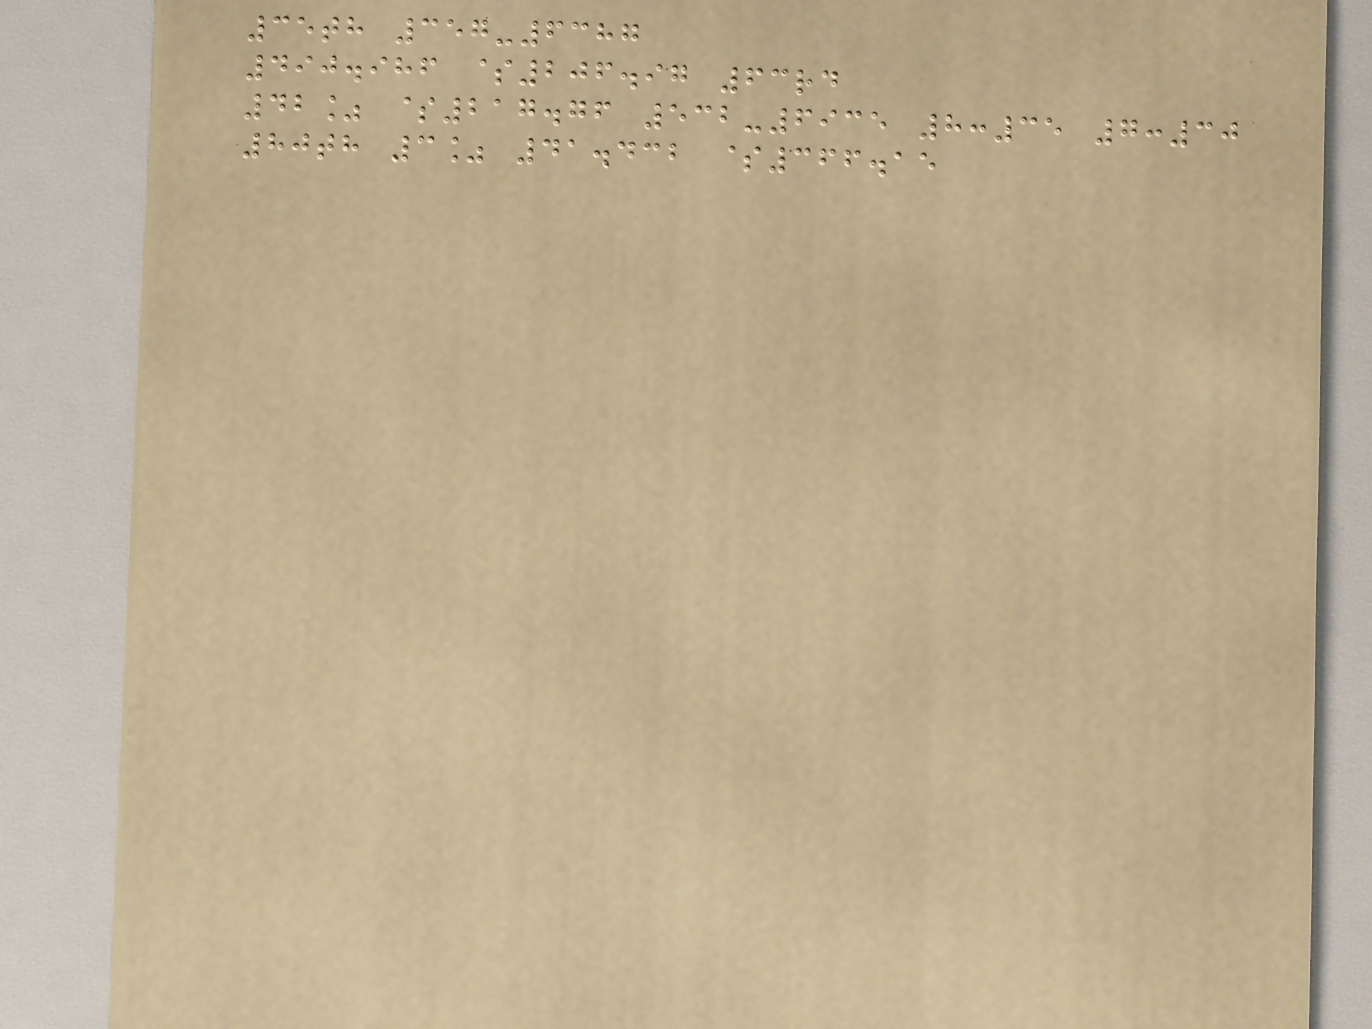35th 357-6387
490.986 $206.97 63rd
42% $217.76 532-6935 8:35 7:30
80th 3% 41.432 $366.15
